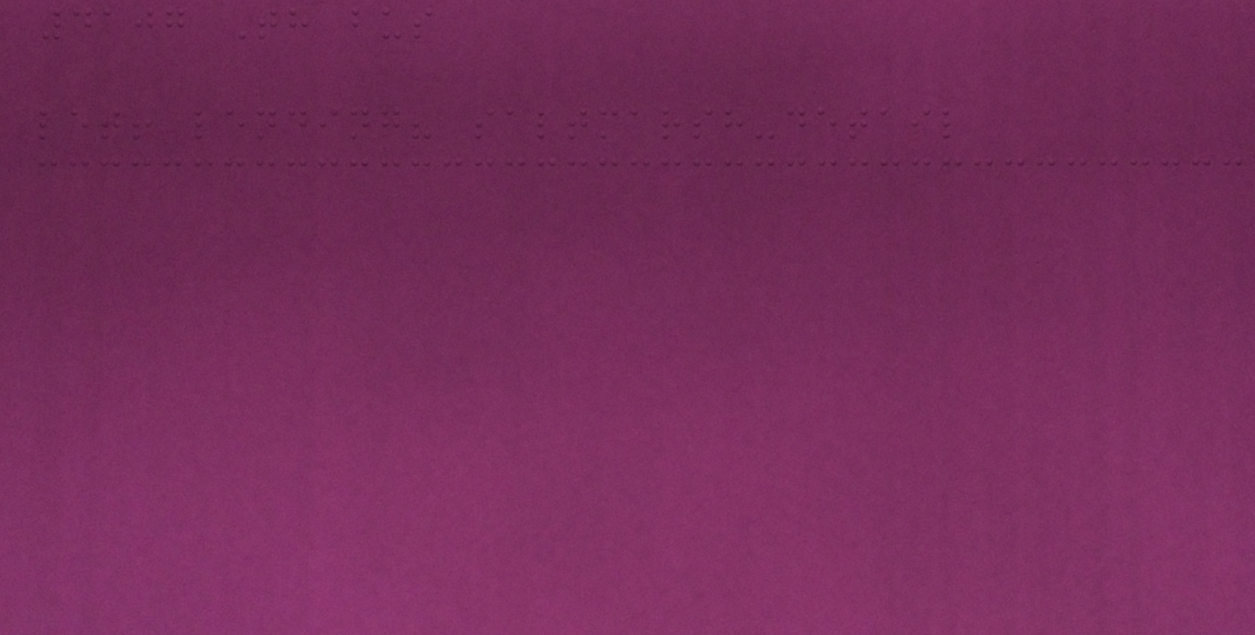4107 Th bus
let! lending? saltmarsh-detail
